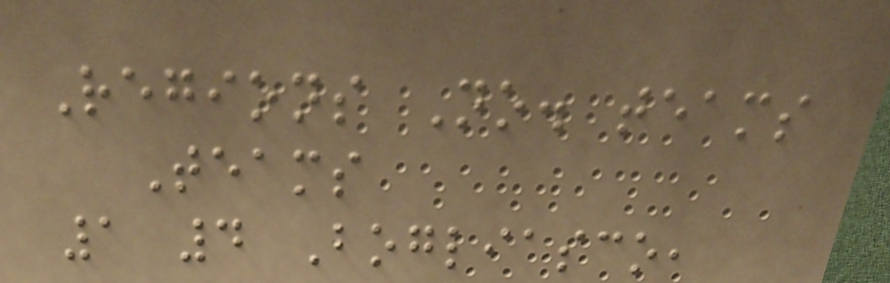Regions No. teams
Teams
1 4 Bogliasco,
